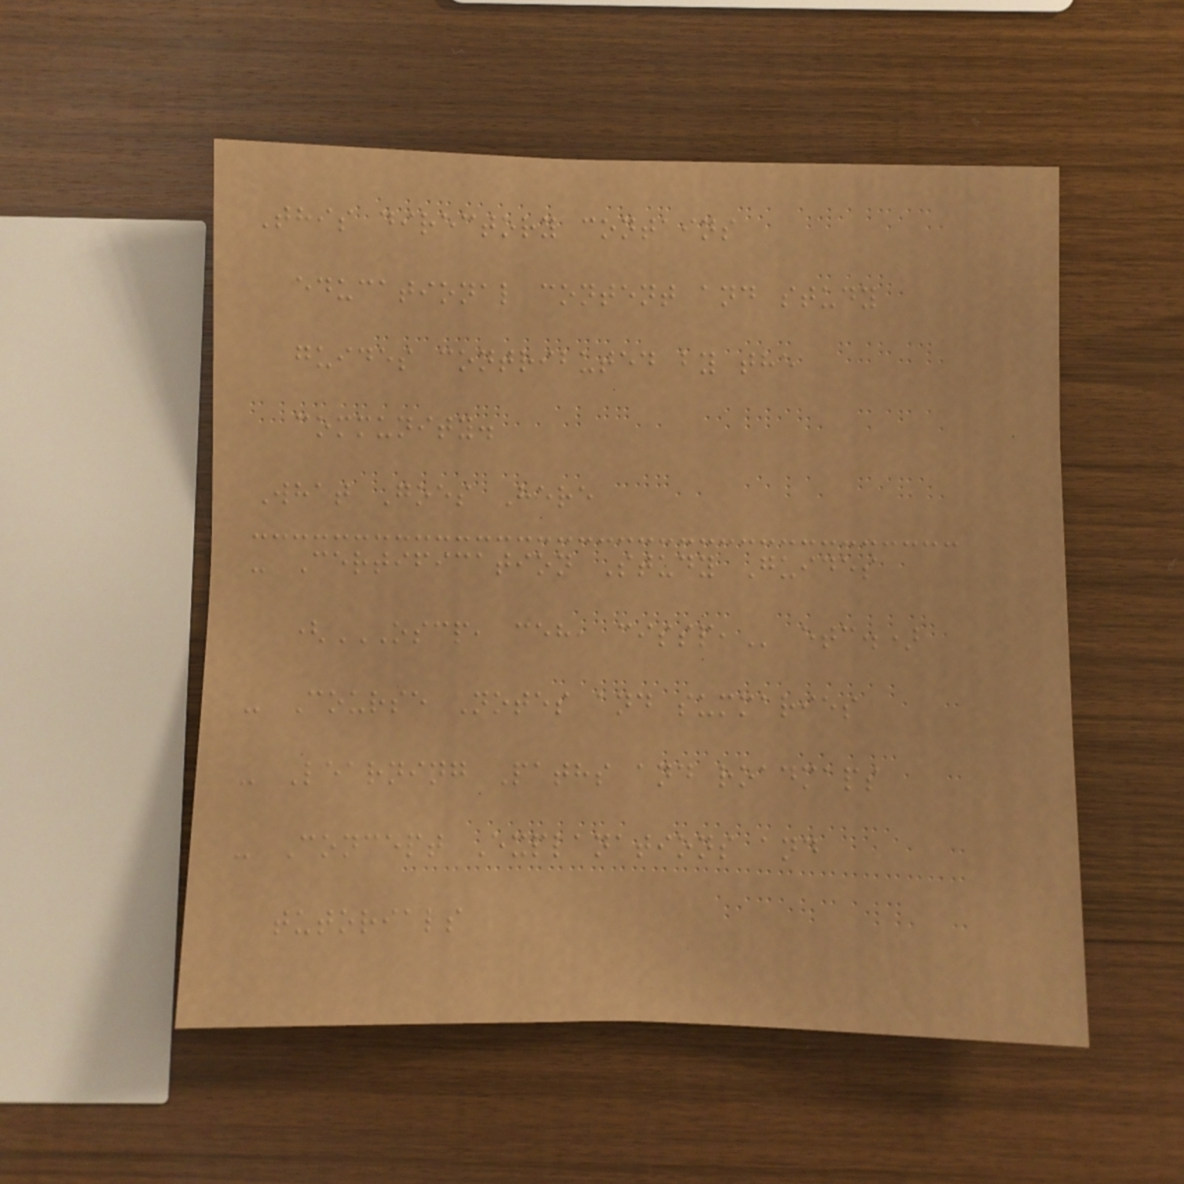This directory contains
educational content and study
guides contributed by the
community.
What Goes Here
- Certification Study Guides
(OSCP, CEH, CISSP, etc.)
- Course Notes and summaries
- Learning Paths and roadmaps
- Concept Explanations and
tutorials
